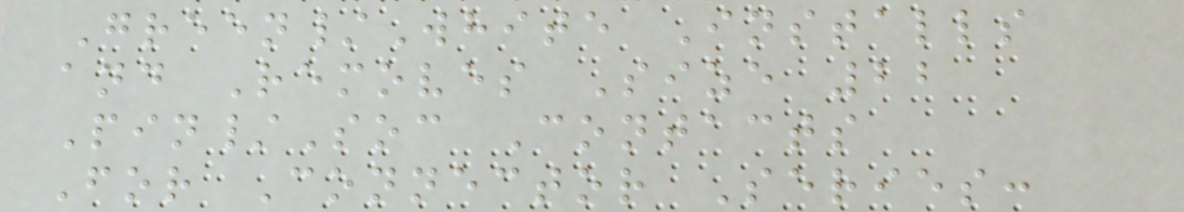Green/White Installs
and Removes Size 22
Pin/Soc Contacts
For Connector Series:
